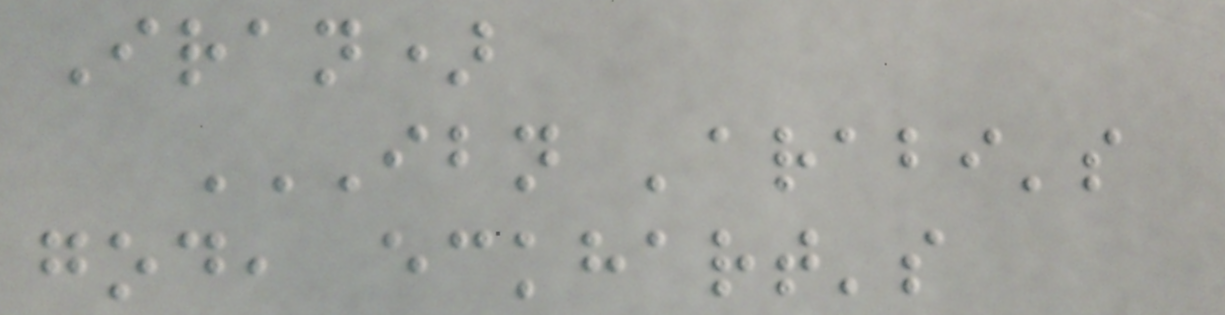Iran)
IBN 'ARABI'S
GOD, ECKHART'S
